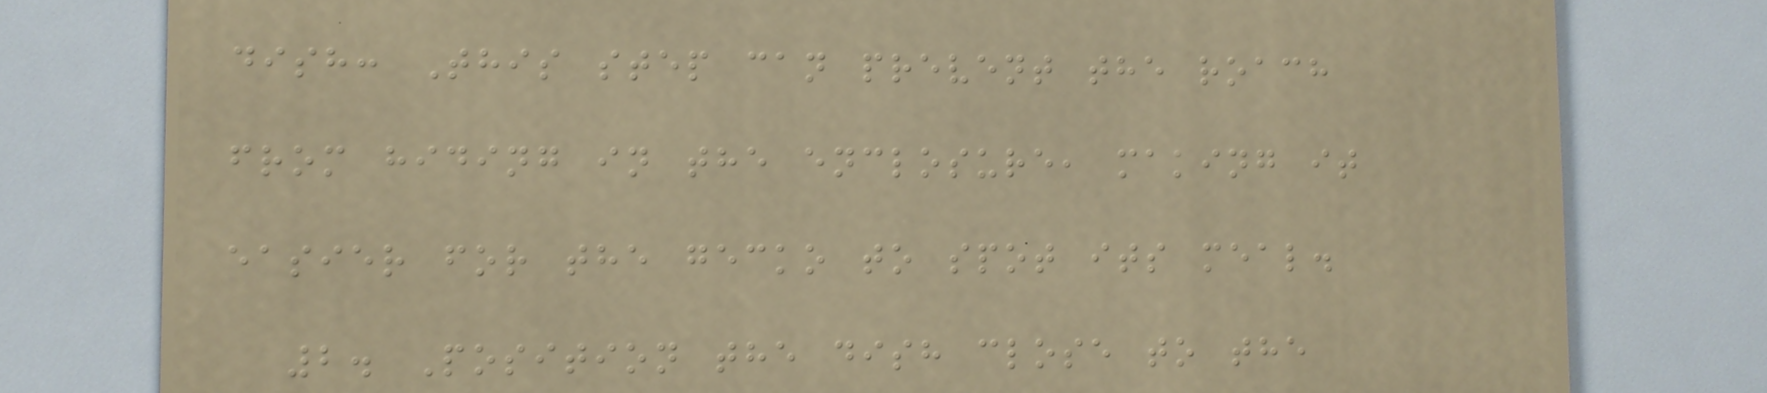dish: This step can prevent the roach
from hiding in the enclosure, making it
easier for the gecko to spot its meal.
2. Position the dish close to the
